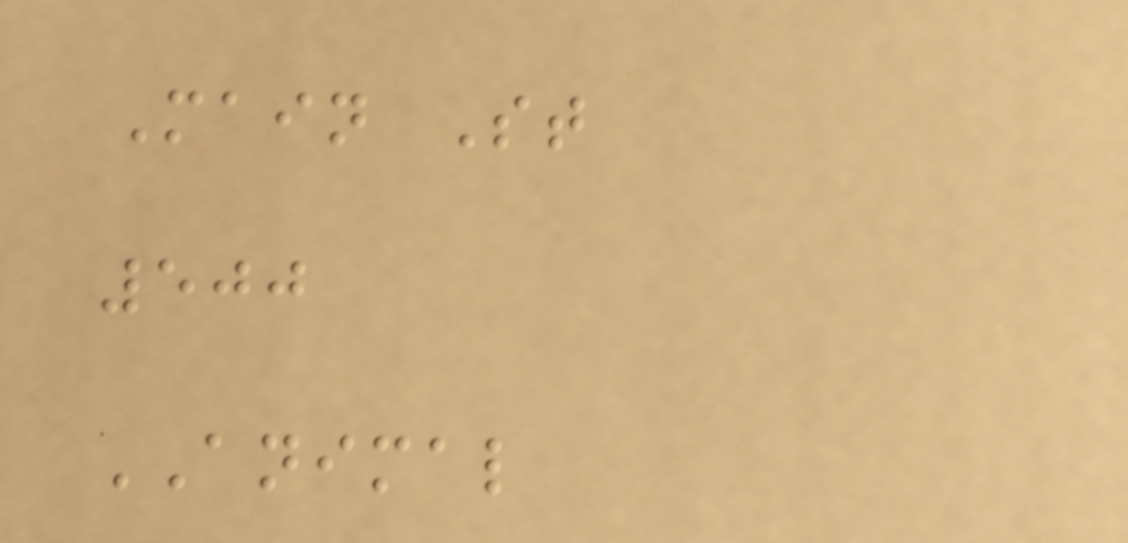Main St
500
ANIMAL
